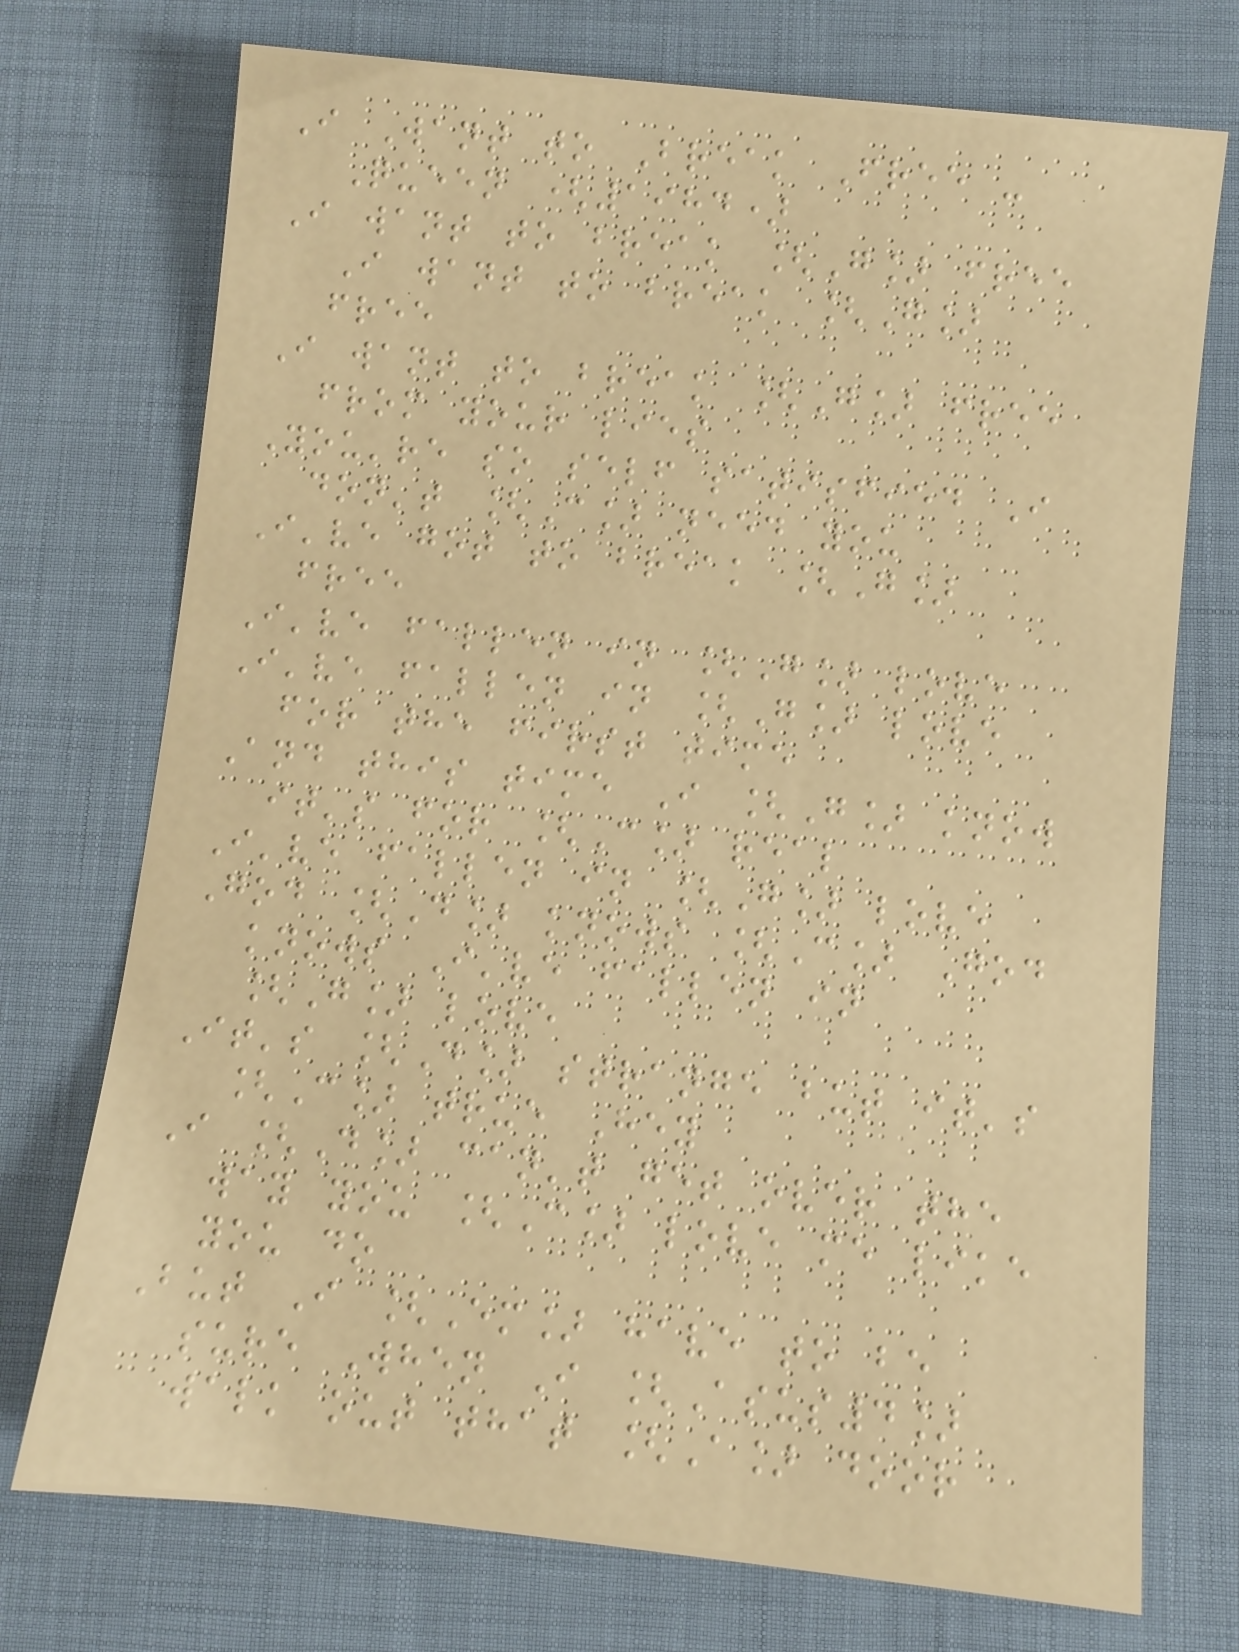I Want to Break Free -
Queen (1984)
I want to break [G] free
I want to break [G]
free
I want to break [G] free
from your lies
You're so self satisfied I
don't [C] need you
I've got to break [G]
free
I've fallen in [G] love
I've fallen in [G] love
for the first time
And this time I [G] know
it's for [C] real
I've fallen in [G] love
God [D] knows [C] God
knows I've fallen in
[G] love
It's [D] strange but it's
[C] true Hey
I [D] can't get over the
way you [C] love me like
you do
But I [Em] have to be
sure When I [Asus4]
walk out that [A] door
